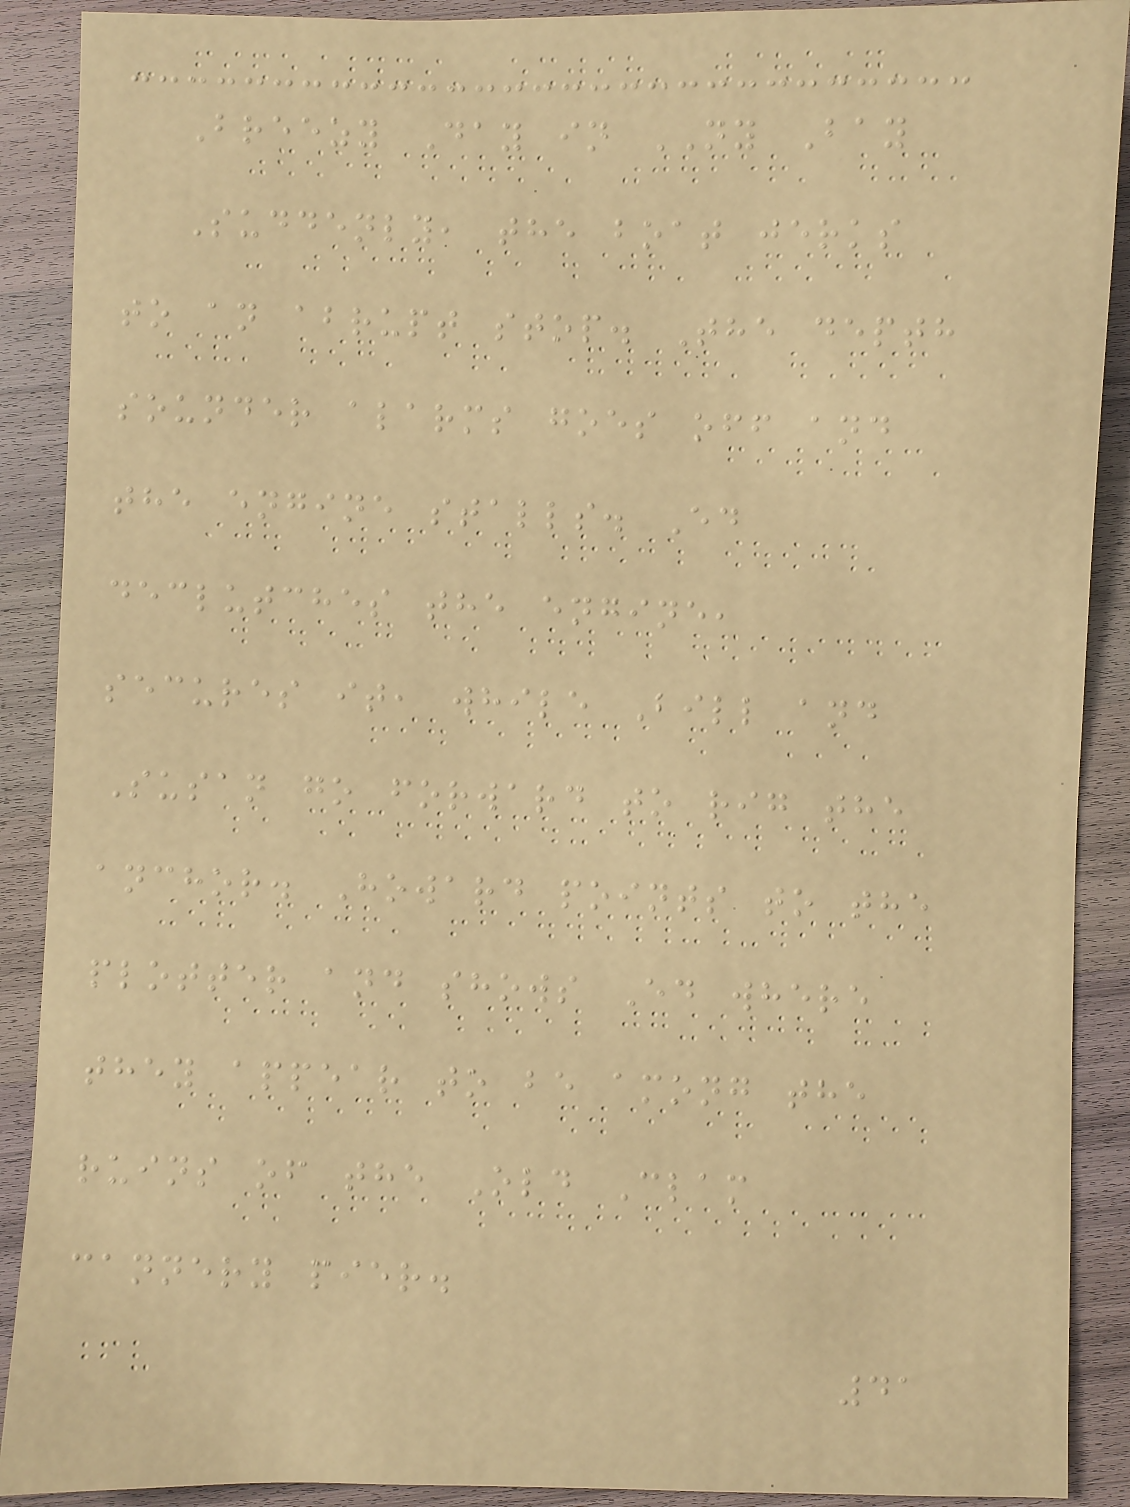Breezy Day in NY Bay
Suddenly, the boat jerks
to an abrupt stop. The depth
sounder alarms goes off and
the engine stalls. Ed
declutches the engine,
secures it, while Bill and
Susan go forward to rig the
anchor. Howard points to the
plotter and shows Ed where
they appear to be among the
ruins of the Old Clam
cannery pier.
41
